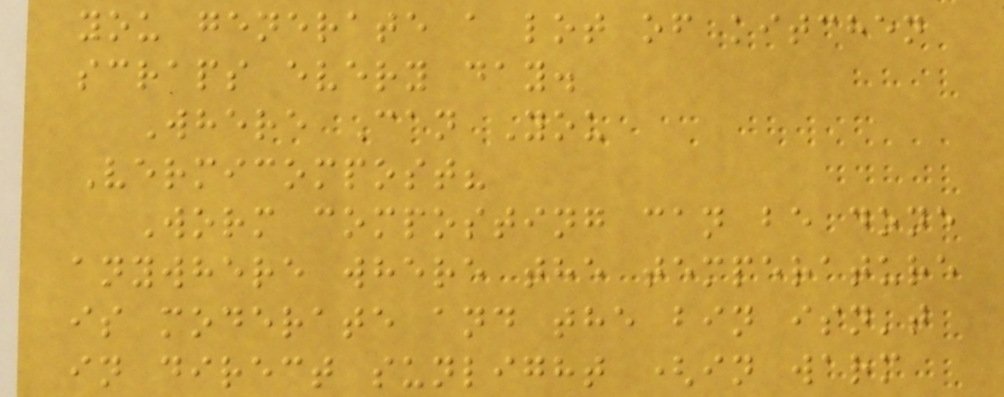you generate a lot of kitchen
scraps every day.
Where Can You
Vermicompost?
Worm composting can be done
anywhere where the temperature
is moderate and the bin isn't
in direct sunlight (in warm
